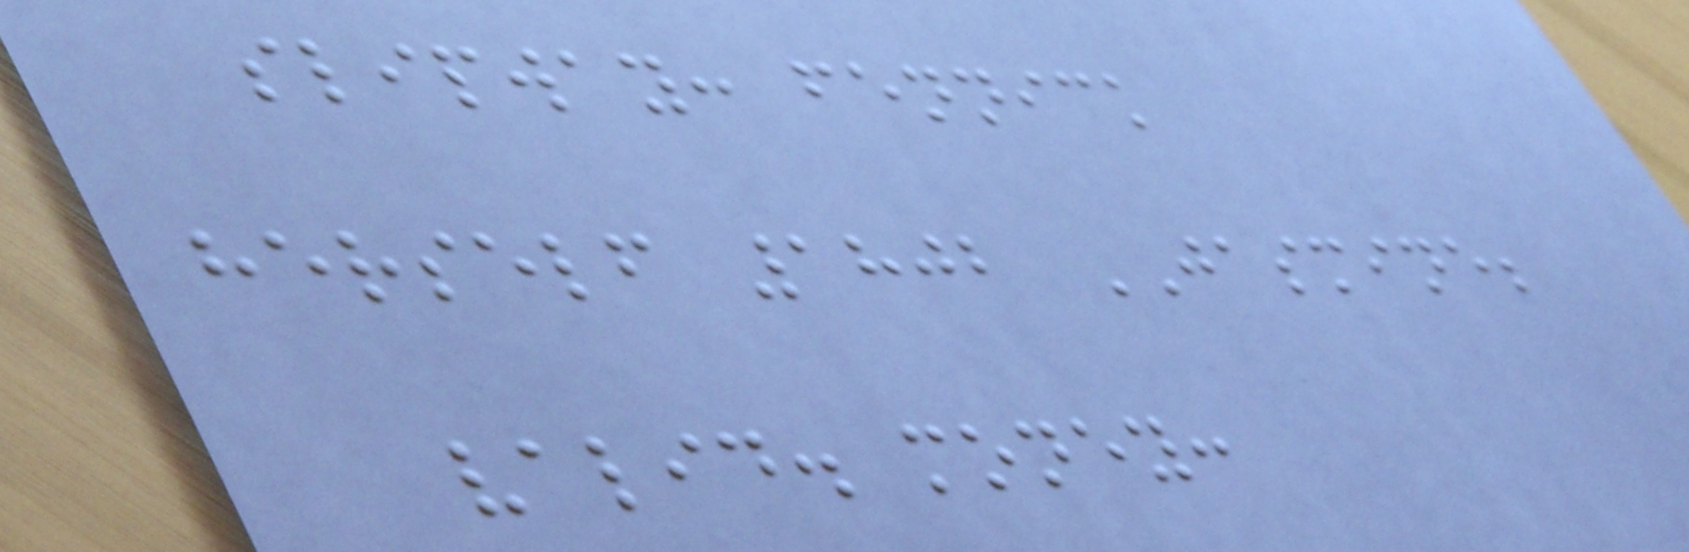slipway: fennick
herself 1802 JASMINE;
valid. money:
